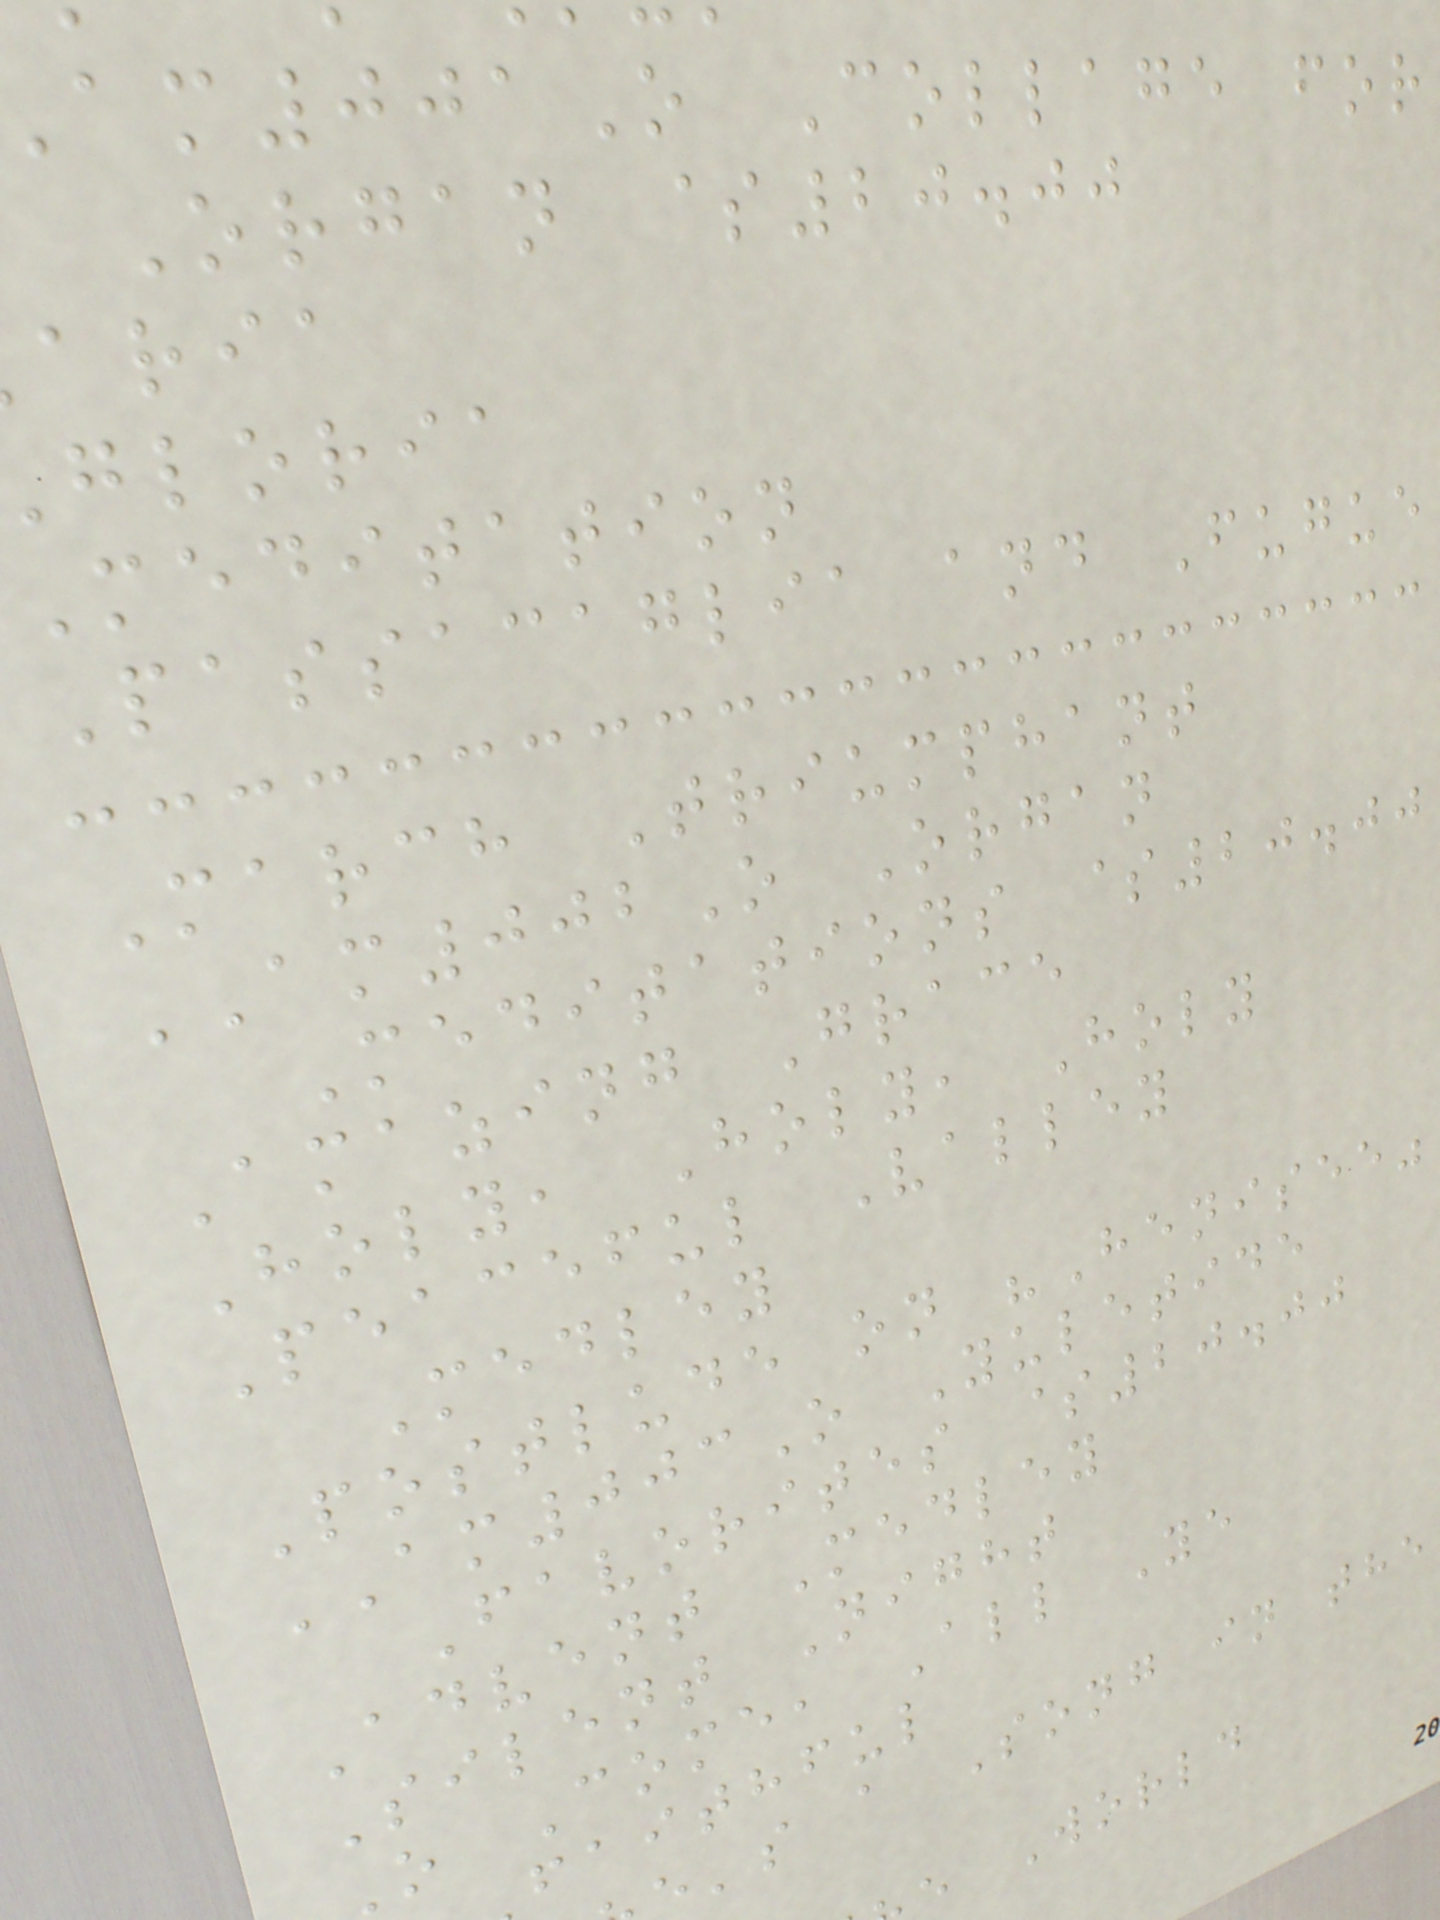001O Collage for
Organ $20.00
aria
gloria
Meditation
Passacaglia and Fugue
March Triumphant
AM002O Organ
Meditations $20.00
Amazing Grace
Holy, Holy, Holy
Peaceful Valley
Medley
Postlude on "Henisee"
AM003O Yuletide
Favorites $20.00
Advent Medley
Silent Night
o Come, All Ye
faithful
's a Song in the
e World
